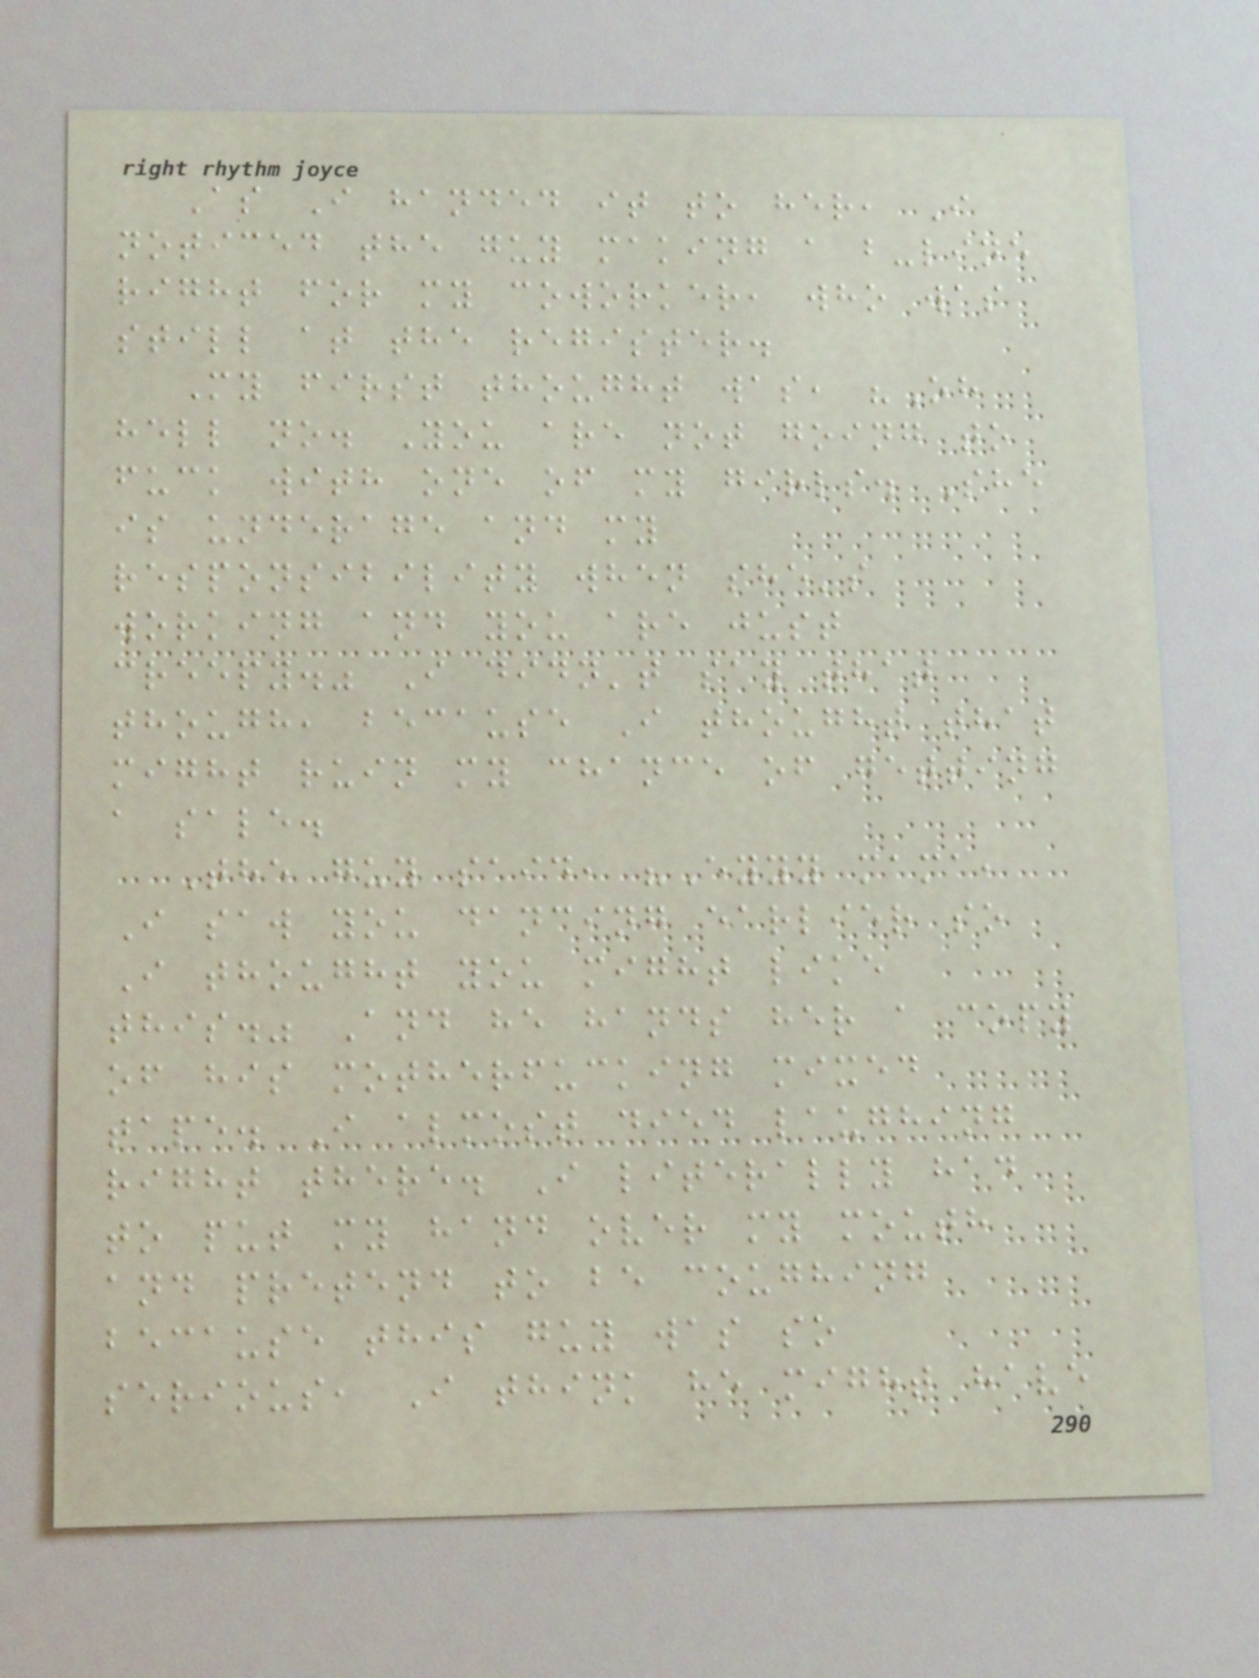As I handed it to her, I
noticed the guy making a b-line
right for my coworker, who was
still at the register.
My first thought was, "Oh
hell no. You are not going to
fuck with one of my girls. She
is underage and my
responsibility when she's
working and you are just
creepy." I didn't say that
though, because I thought that
might ruin my chance of getting
a sale.
The guy said, "Eyyy mama,
I saw you dancing earlier so
I thought you might like
this." And he hands her a copy
of his motherfucking mixed
tape. I almost died laughing
right there. I literally had
to put my hand over my mouth
and pretend to be coughing
because this guy was so
serious, I think he might have
